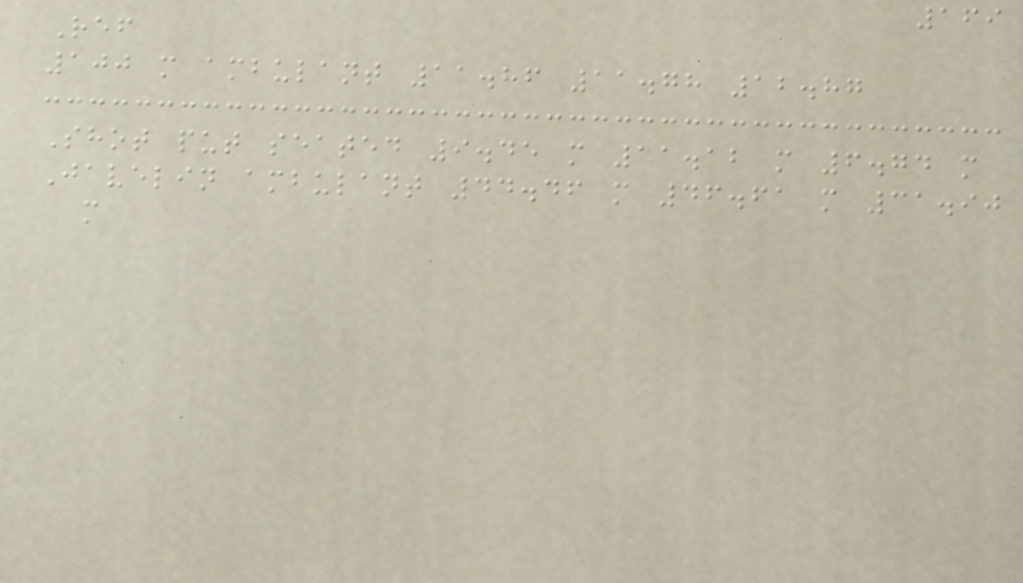169
Ref
100 m ambulant 11.86 11.78 12.87
Shot put seated 9.45 m 11.12 m 6.74 m
Javelin ambulant 44.46 m 46.61 m 31.90
m
